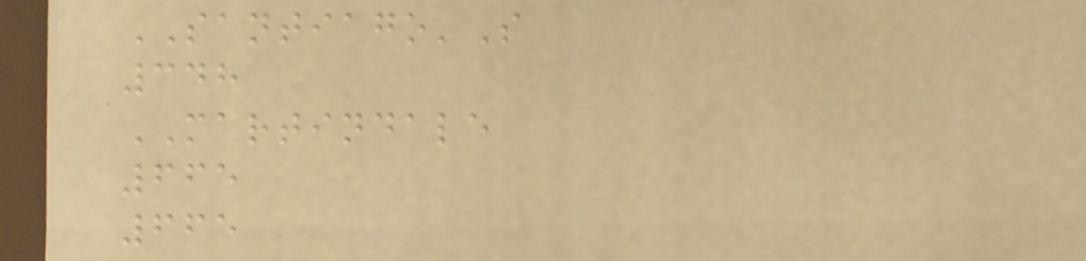SANTIAGO'S
348
MARTINDALE
665
665
